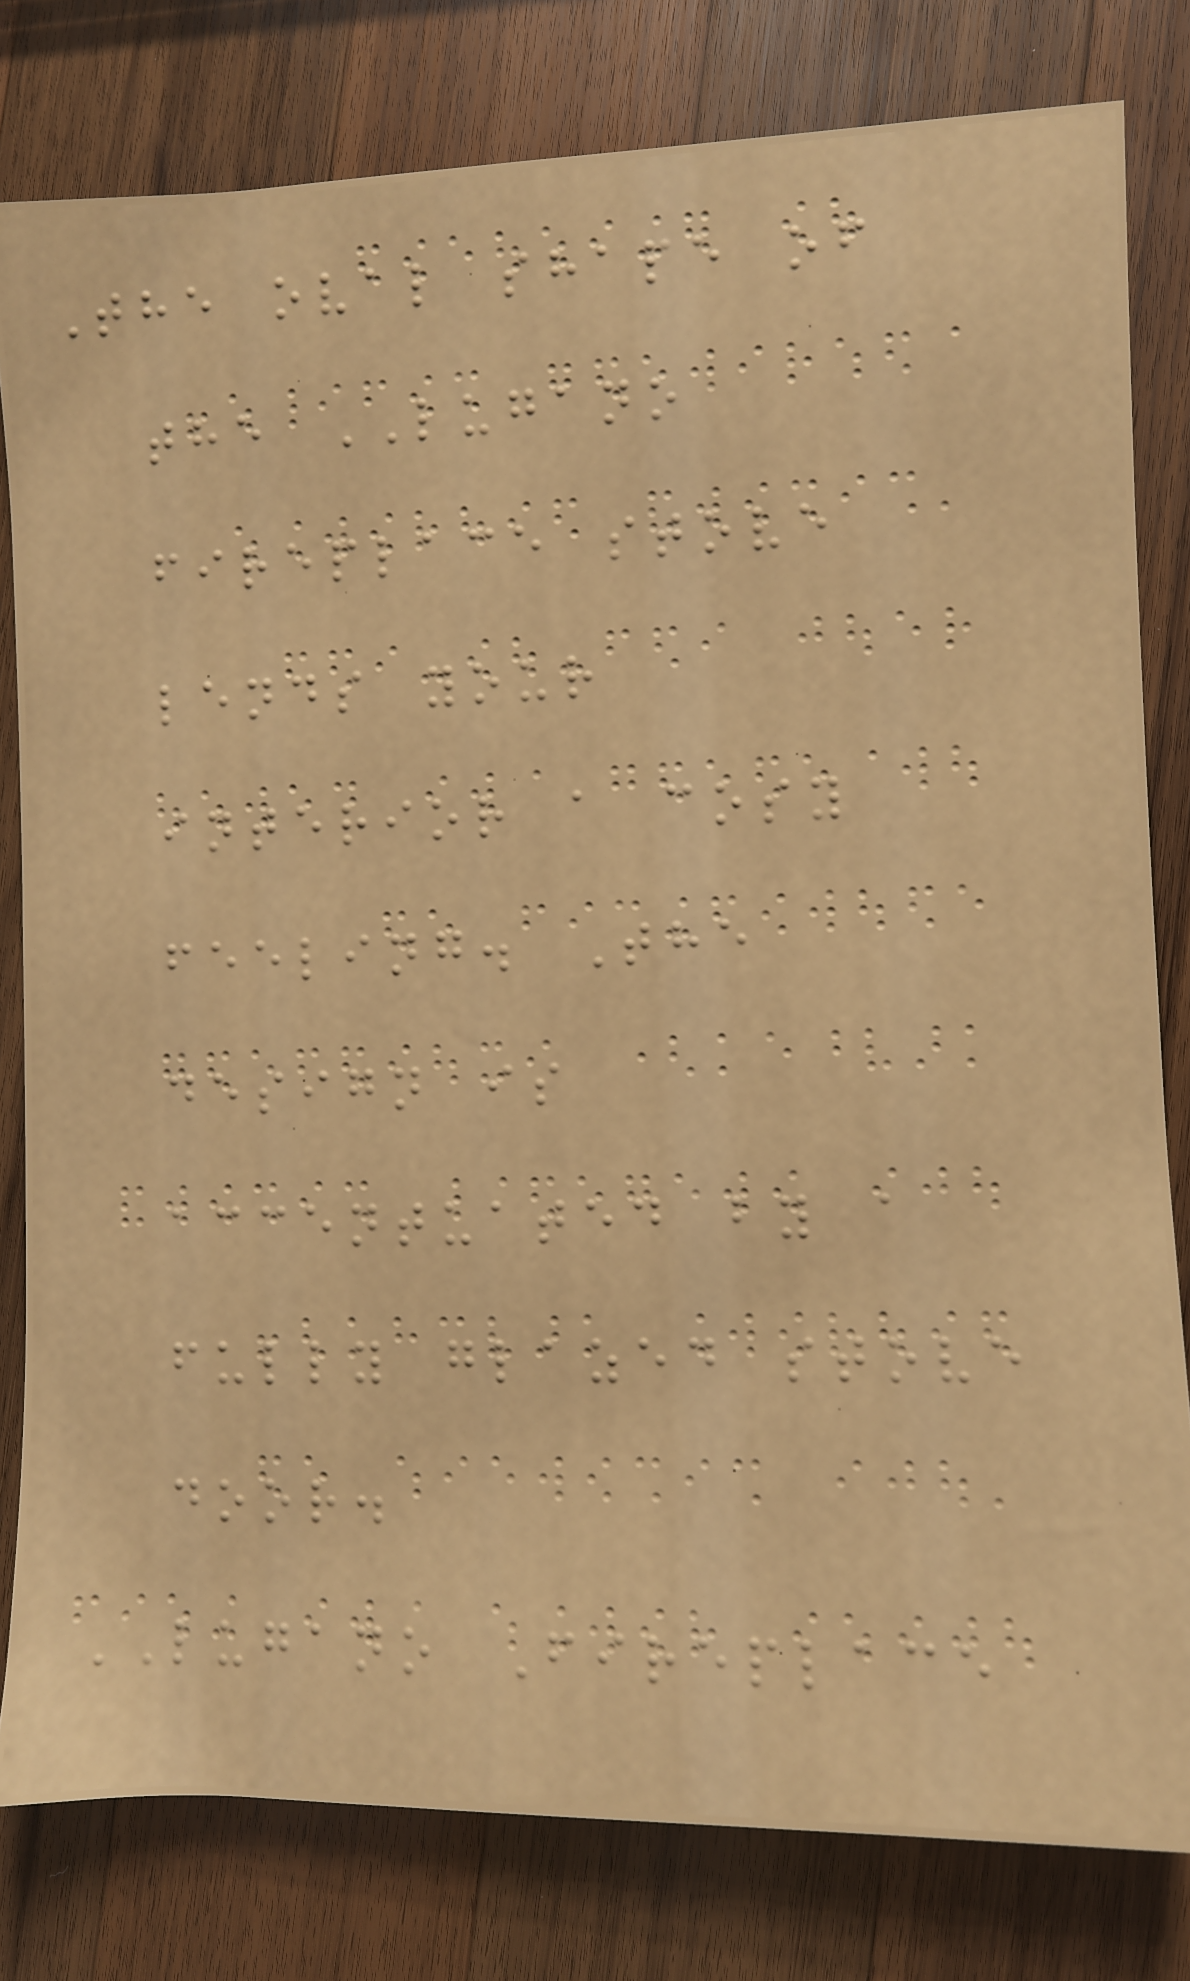The oval shape of
the LUGANO
fireplace stove
lends your
interior a cosy
feeling. The
design is
accentuated by a
fully glazed stove
door.
LUGANO Fireplace
